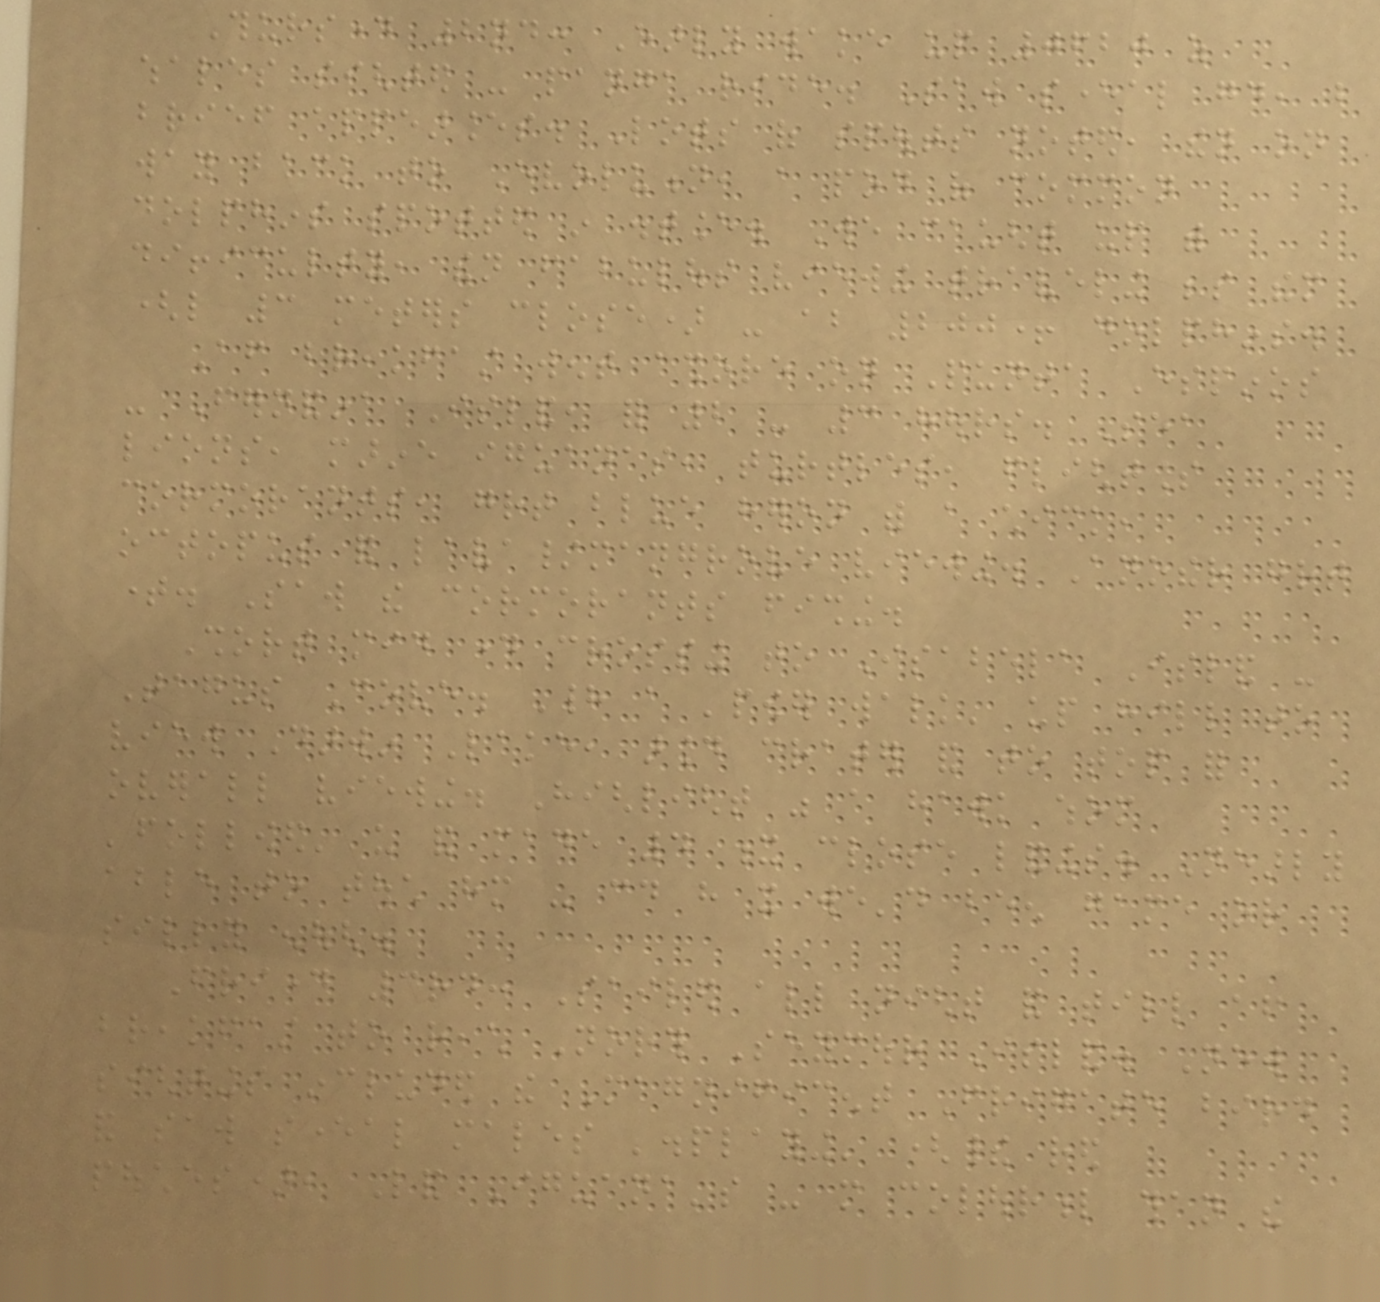Thursday 2nd: Early wake up 0620 as
whales sighted - panga ride. Saw several good, but
brief appearances. Lots of spouts noted, then on
way back to Evolution, a pod of common
dolphins spotted in distance. We caught up with
difficulty, then fabulous viewing traveling beside them
(like 3 meters close) - about 200+ dolphins.
After breakfast went ashore on Punta Espinos
- Fernandina Island, for 2 - 3 hours. Sea
lions, marine iguanas, turtles, flightless
cormorants, great blue heron with a chick,
octopus and lava/mangrove viewing. Another great
time. Saw the cormorants fishing.
Short mid day crossing to Isabela Island -
Tagus Cove. Had a 'power walk' up hill to
view Darwin Lake, around crater and to top for
overall viewing. Highlight was a hawk whom
'followed' us and made 4 x close landings. Nearly
able to touch him - could have it we'd been game or
silly enough.
Friday 3rd: Sailed all night and till after
breakfast to reach North Seymour Island. New
sightings included the Magnificent Frigate bird
and saw several males 'displaying' (their red
pouches), Land Iguana's - more colourful than the
